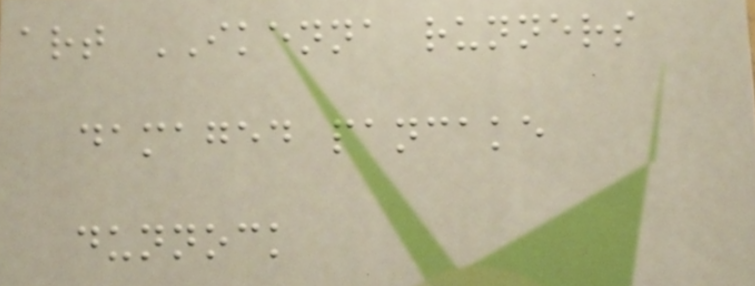art IKENNA runners
damaged pancake
dunnock
